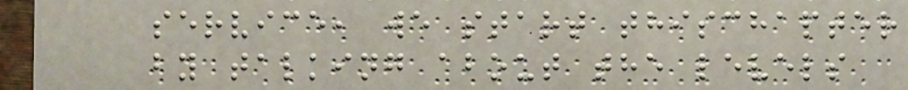service, we start thischapter
by talking about the levels
